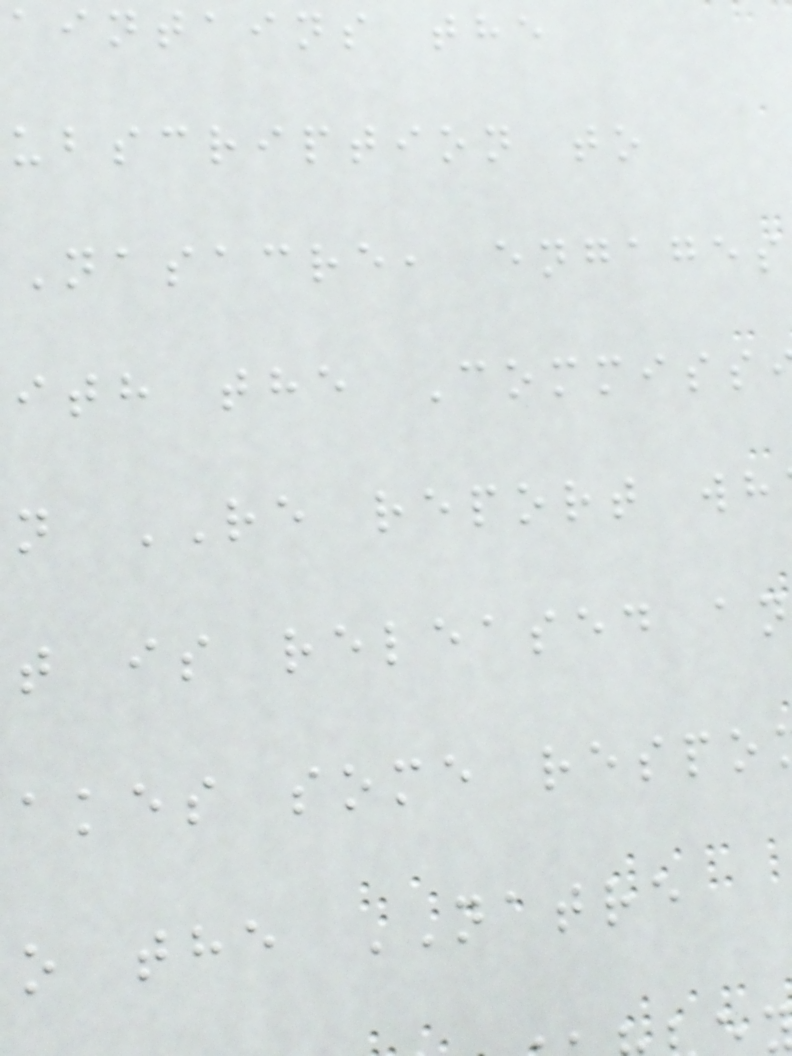aintains the
ubscription to
nasacre, engages
ith the Commiss
n RE report wh
t is released an
akes some respo
o the NATRE
